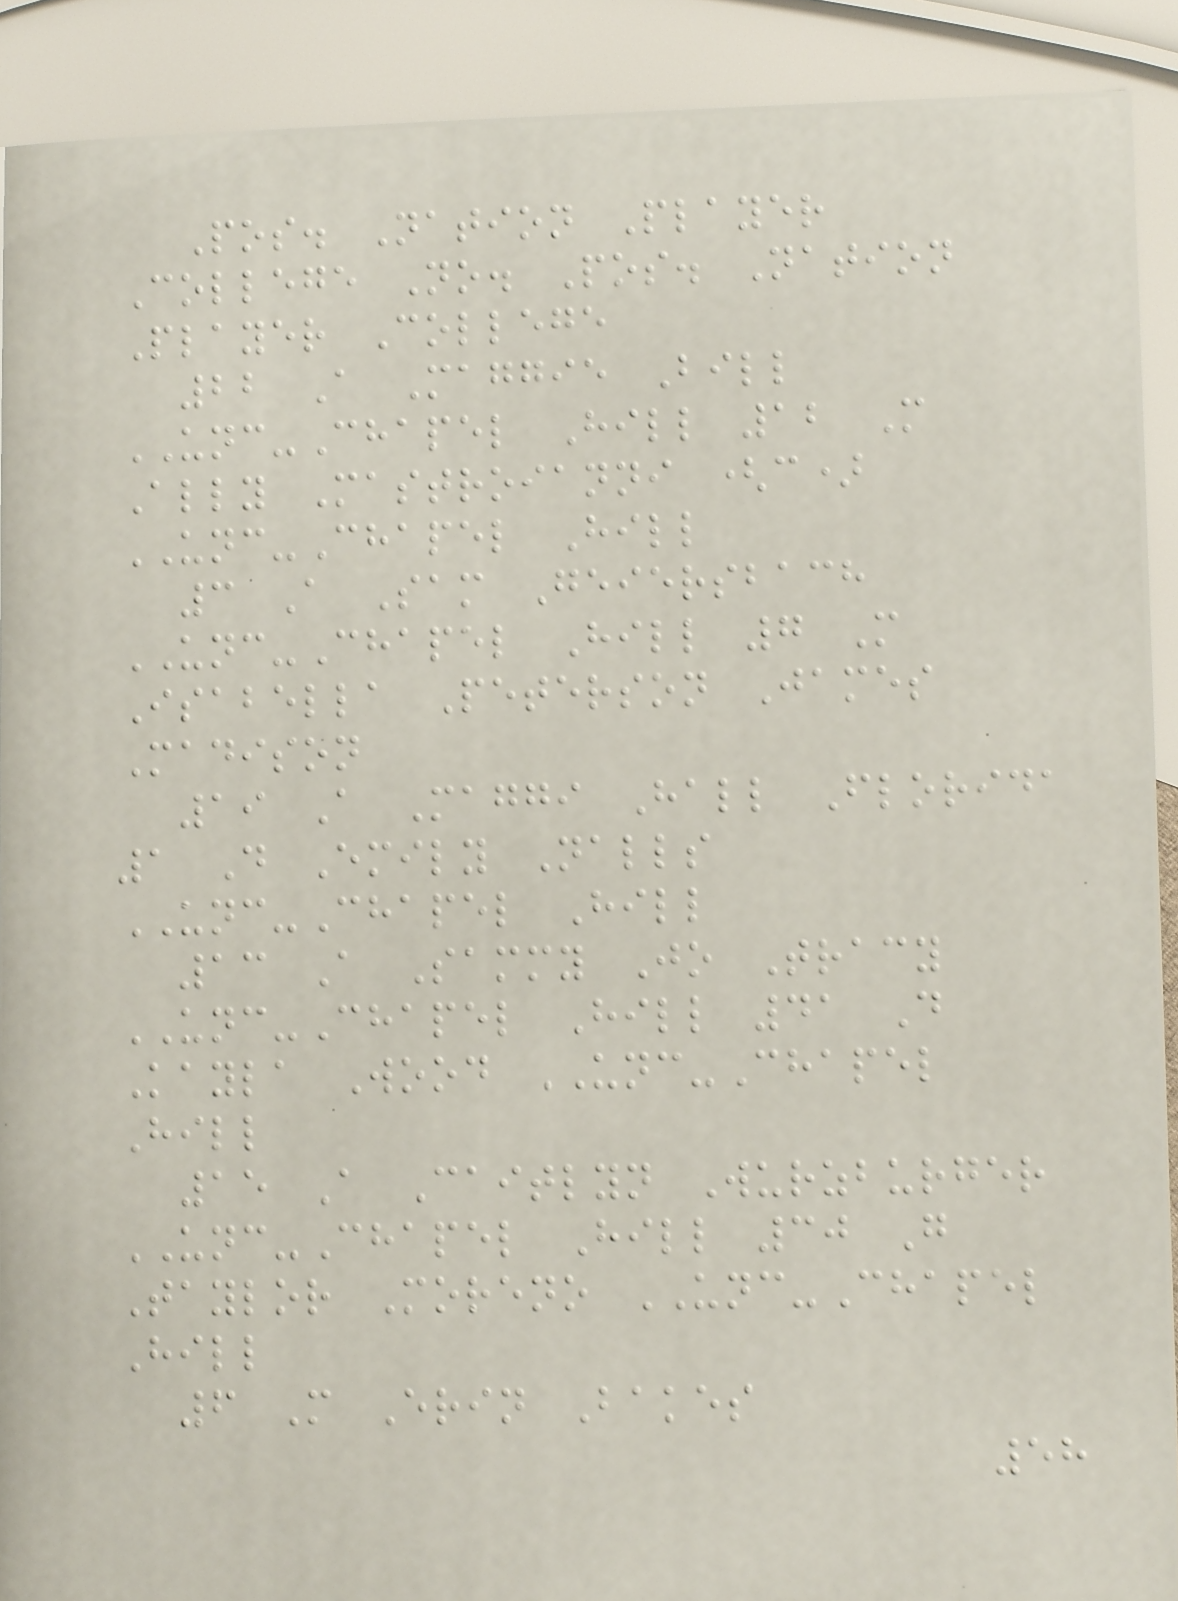Pos. Nation Player
College No. Pos. Nation
Player College
22 A Maggie Bill
UNC-Chapel Hill 12 M
Ally Mastroianni (c)
UNC-Chapel Hill
3 A Sam Geiersbach
UNC-Chapel Hill 7 M
Isabella Peterson James
Madison
19 A Maggi Hall Florida
1 D Emily Nalls
UNC-Chapel Hill
13 A Sammy Jo Tracy
UNC-Chapel Hill 41 D
Kayla Wood UNC-Chapel
Hill
15 A Caitlyn Wurzburger
UNC-Chapel Hill 30 G
Taylor Moreno UNC-Chapel
Hill
6 M Erin Bakes
58
